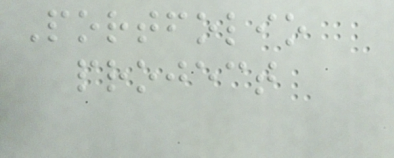Portfolio
project
